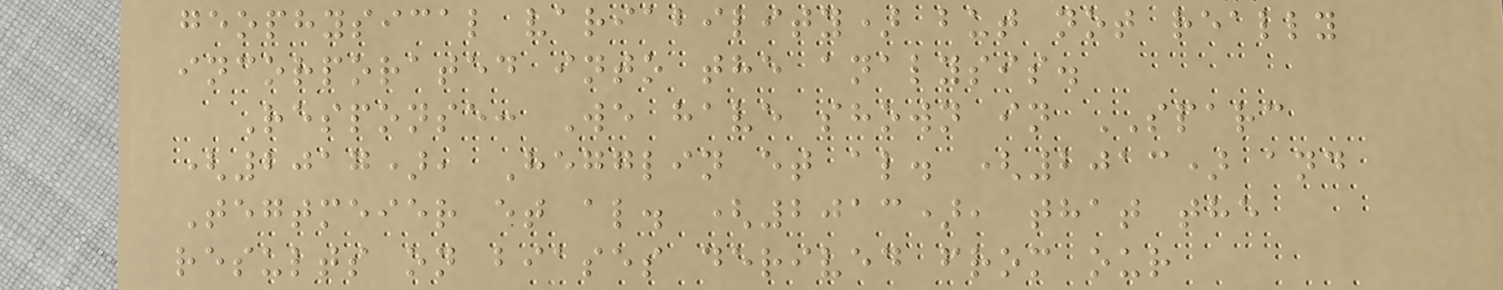geophysical variability) but not really
incorporated into the analysis.
Response: We have shown in SPARC
(2017), Hegglin et al. (2013) and
Tegtmeier et al. (2013), that the
results on biases derived from our
